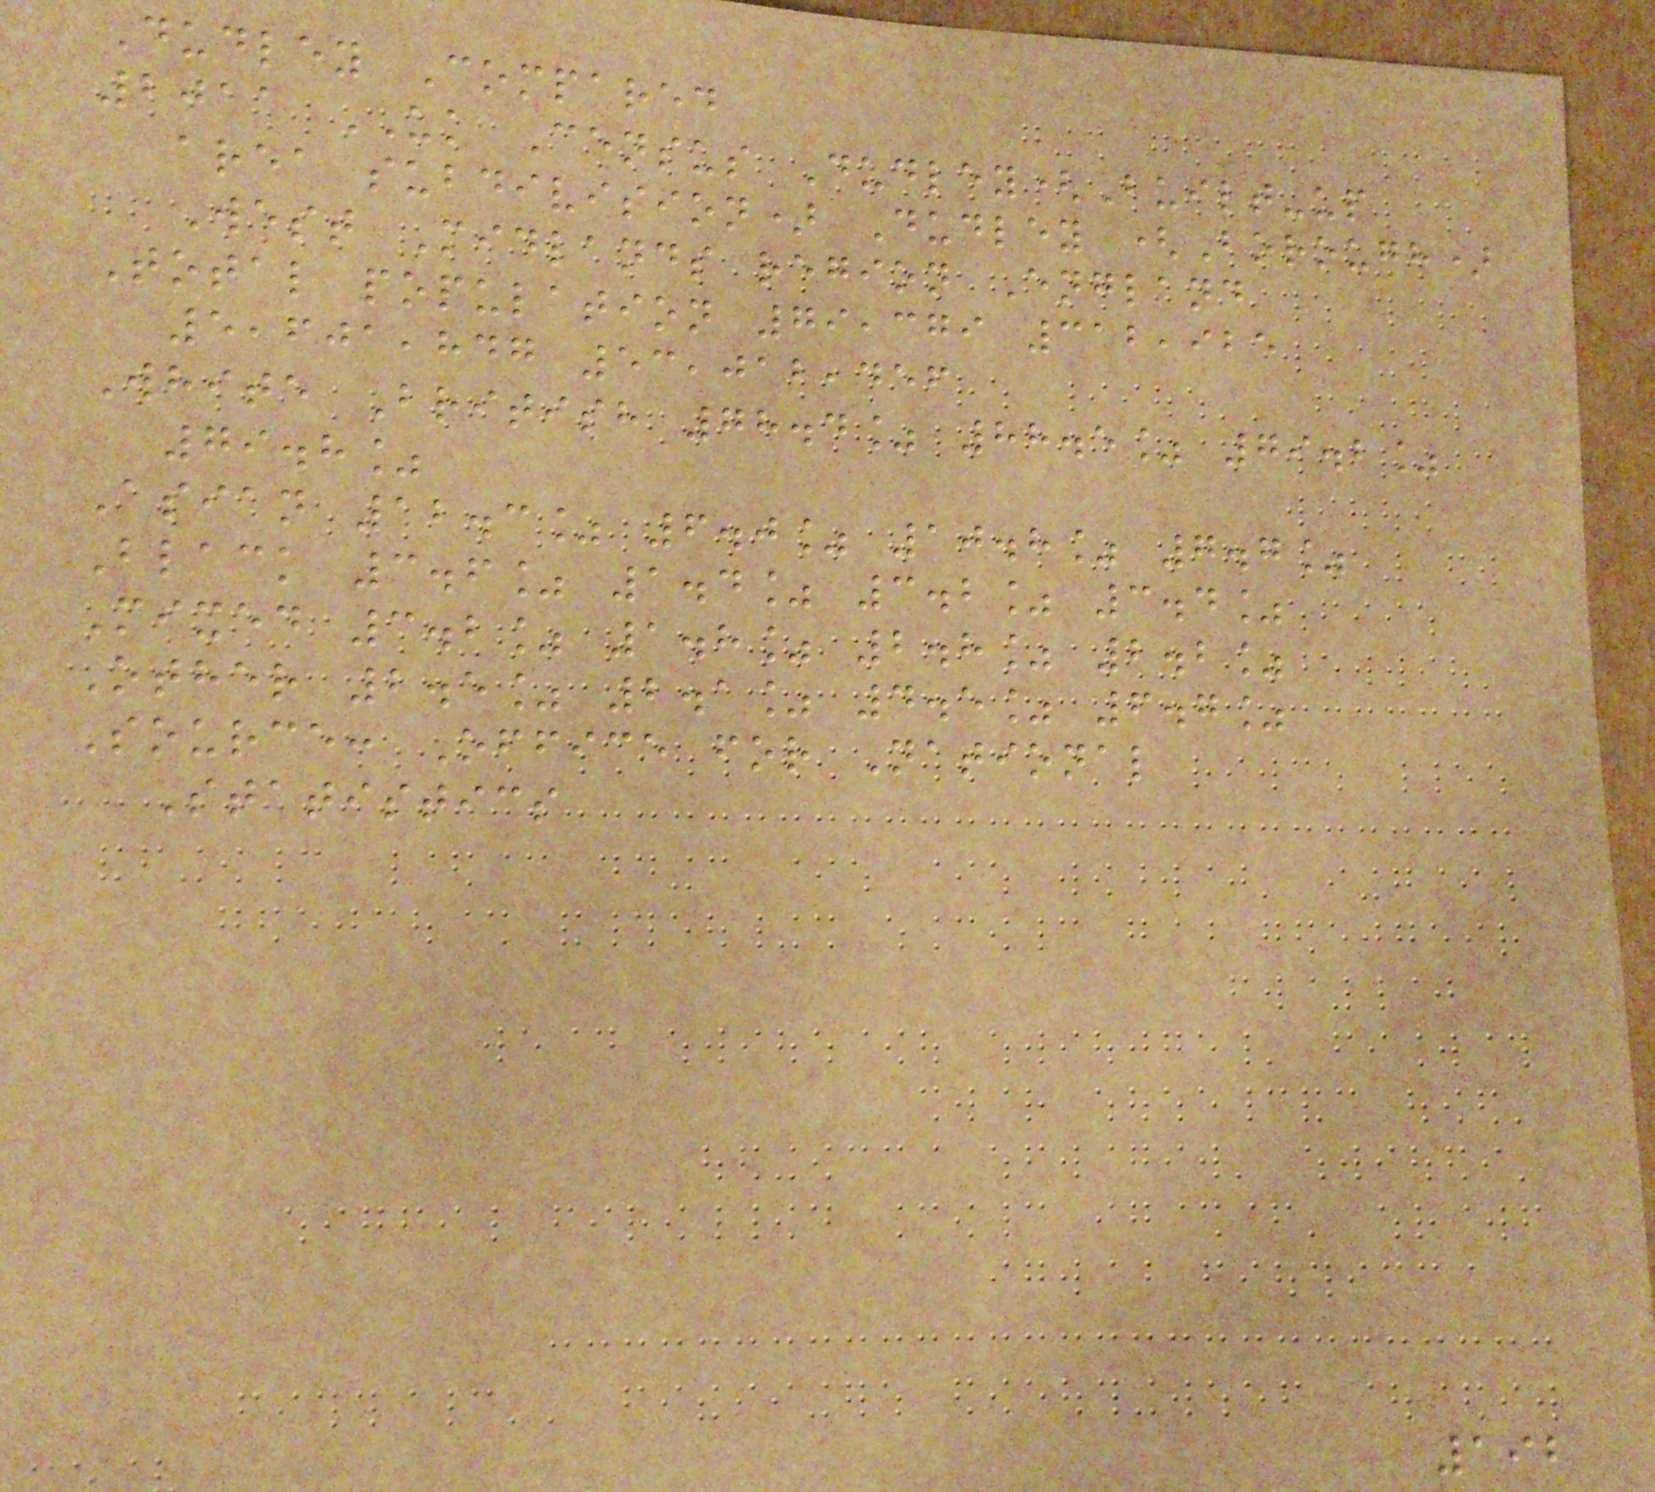Dudley Compared
2011 UK Census Dudley(Built-up
area subdivision) Dudley (Borough)
West Midlands region England
Total population 79,379 312,925
5,601,847 53,012,456
White British 78.4% 88.5% 79.2%
79.8%
Asian 12.3% 6.0% 10.8% 7.7%
Black 3.6% 1.4% 3.2% 3.4%
Mixed 3.2% 1.8% 2.8% 2.2%
Other 2.5% 2.1% 4.5% 6.7%
Source: Office for National
Statistics
192
